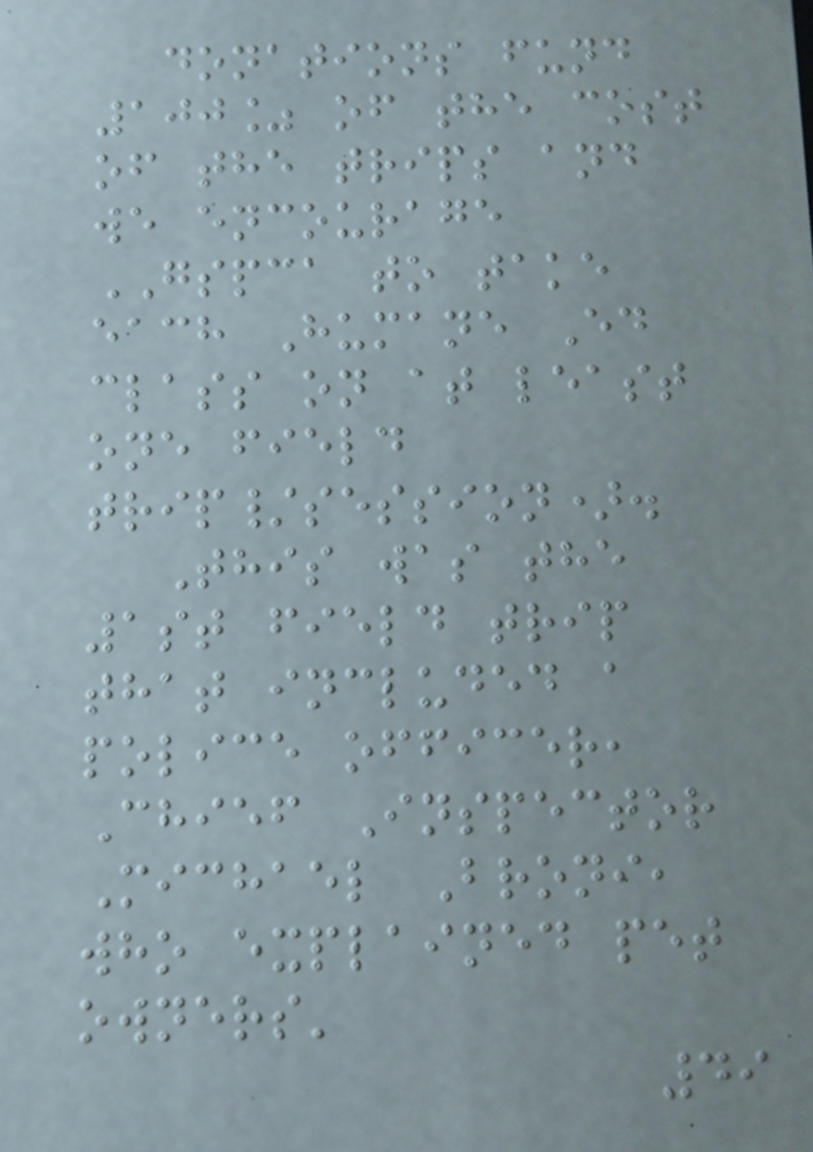donations fund
100% of the cost
of the trips and
we encourage
GSPCA to take
each Humane Ed
class on at least
one field
trip/session).
This was the
1st field trip
that included a
police officer,
Chief Inspector
Michael Broni,
who explained pet
owners'
49
